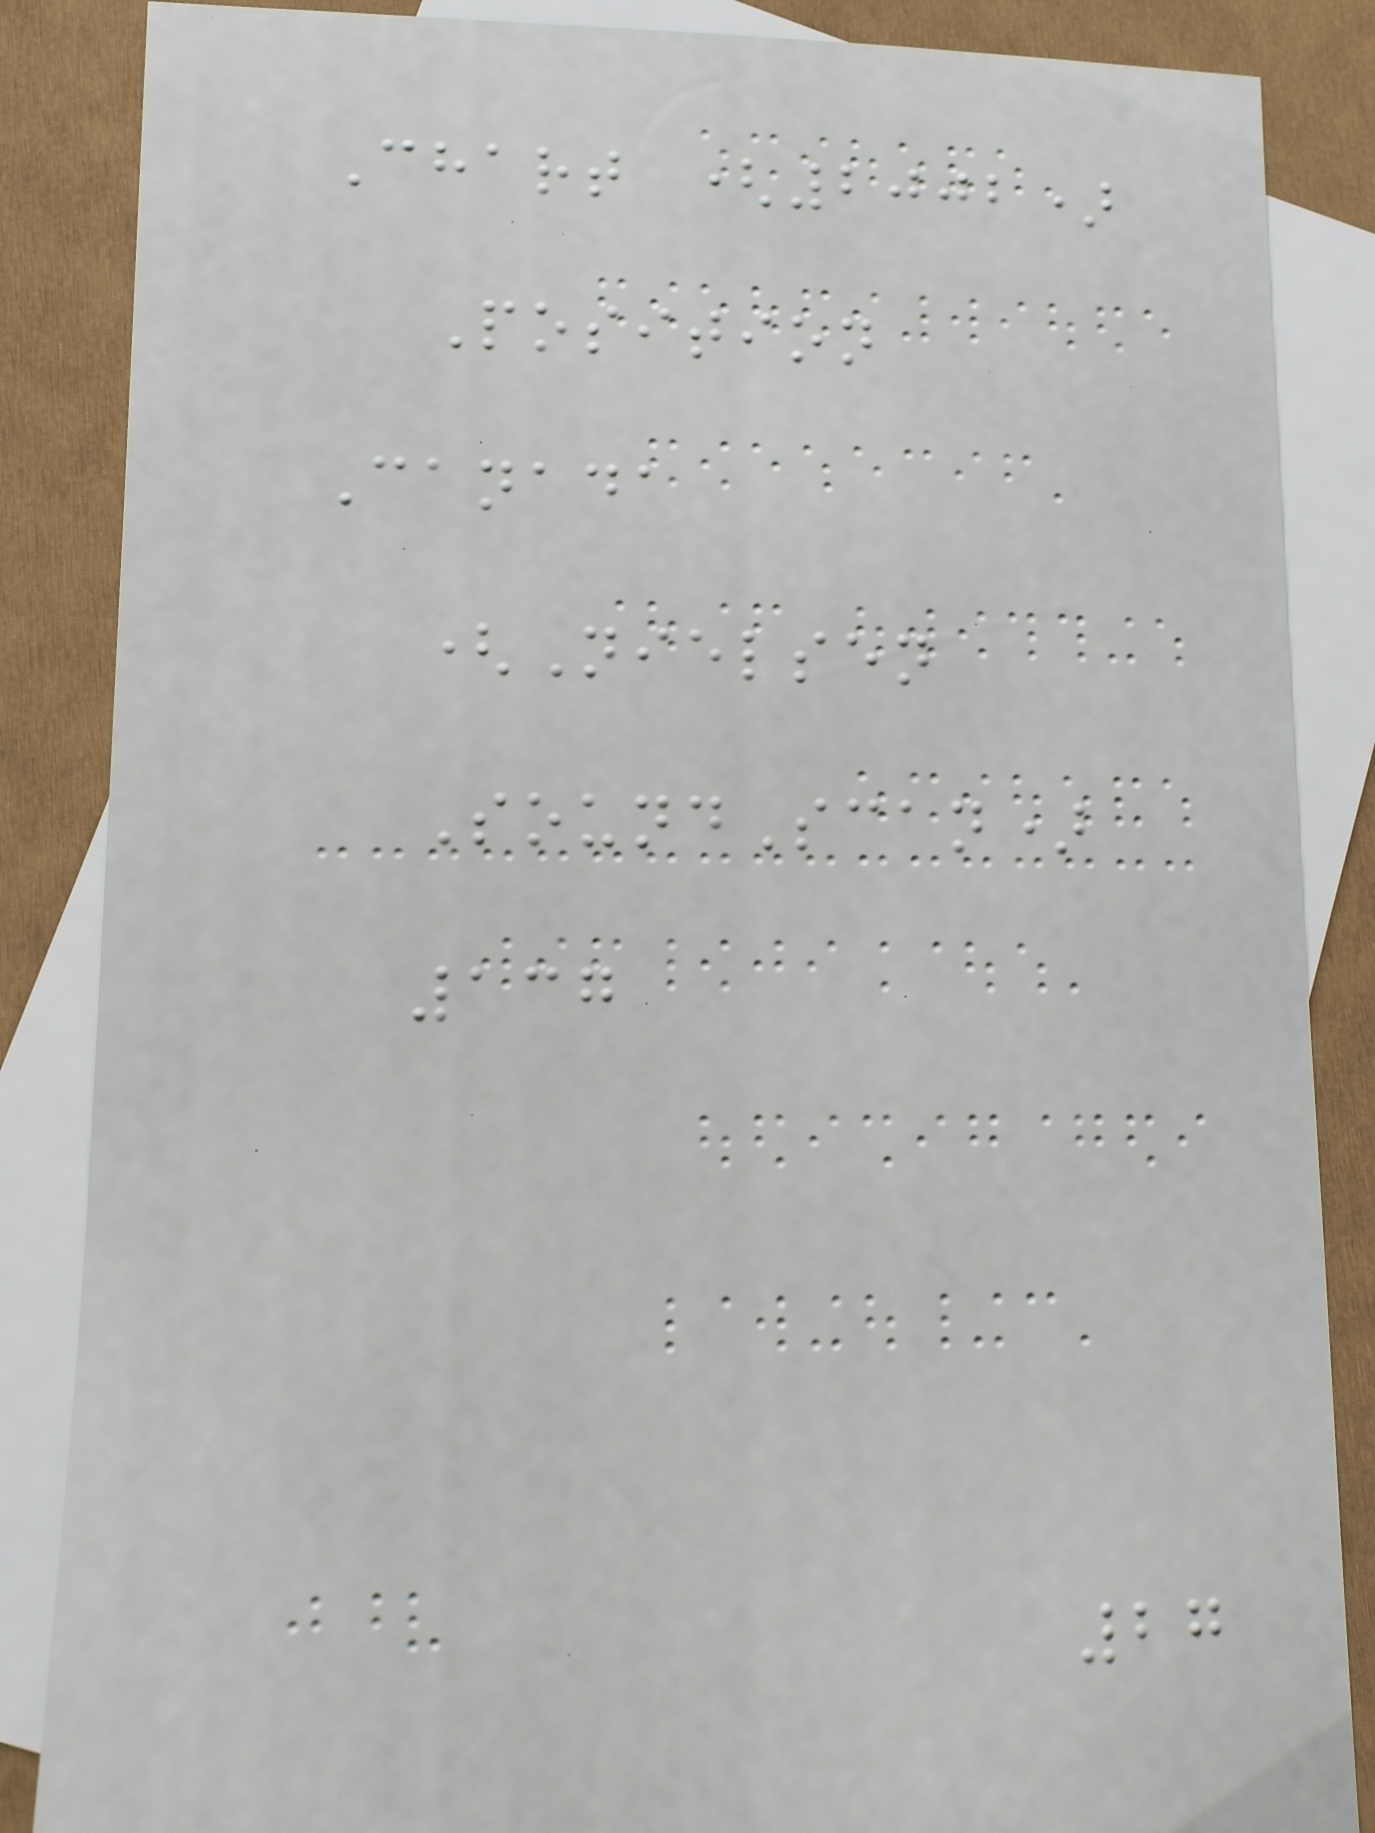Chart (2002)
Position
Canada
(Nielsen
SoundScan)
137
27
